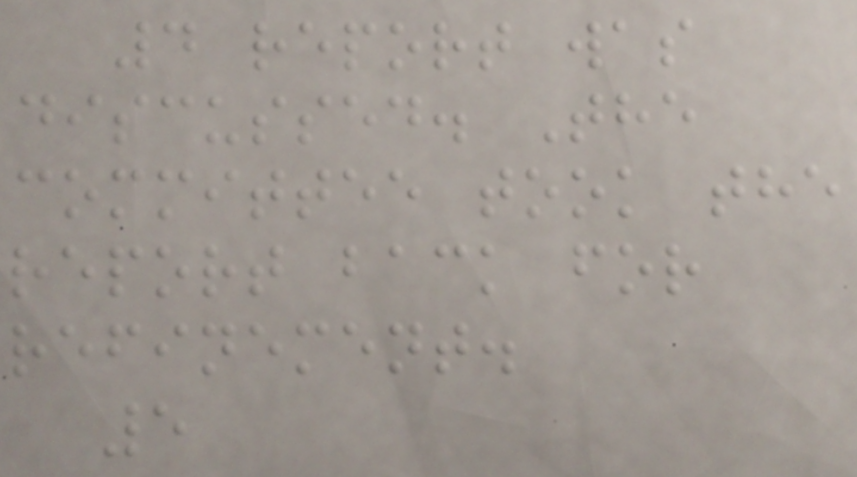4 report was
discussed. The
committee took the
report back for
refinement.
5
